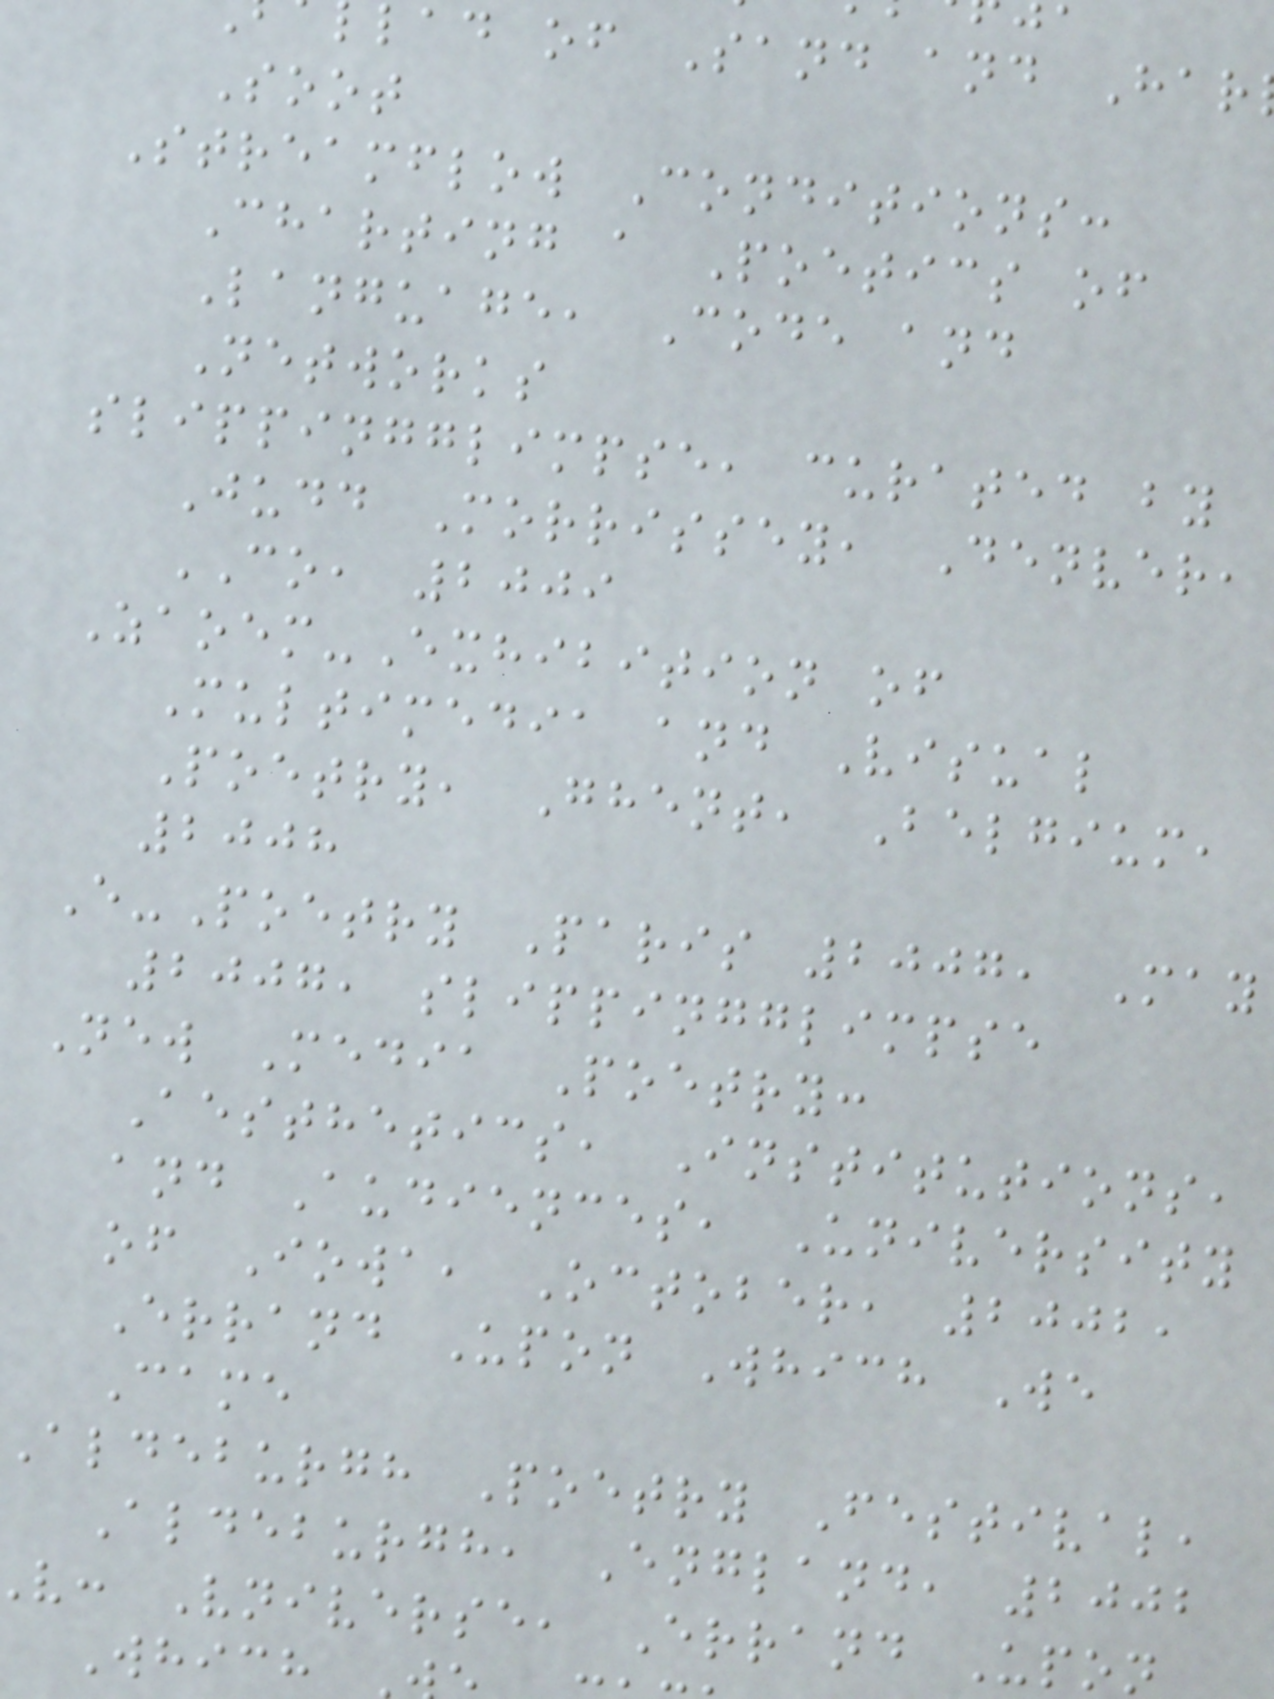lad of Sand and Har
Soot
Streamflow Conditions:
Charting a Poetics of
Language, Code and
Networks
slippingglimpse, curated by
Judd Morrissey, Denver,
CO, 2009
Zaoem-Exhibition of
Multimedia and Visual
Poetry, Ghent, Belgium,
2008
E-Poetry Paris 2007, May
2007, slippingglimpse
New Media Poetry:
Aesthetics, Institutions,
and Audiences, University
of Iowa, October, 2002,
Errand Upon Which We
Came
Aldeburgh Poetry Festival,
Aldeburgh, England, 2002
v: Vniverse, Errand Upon
Which
